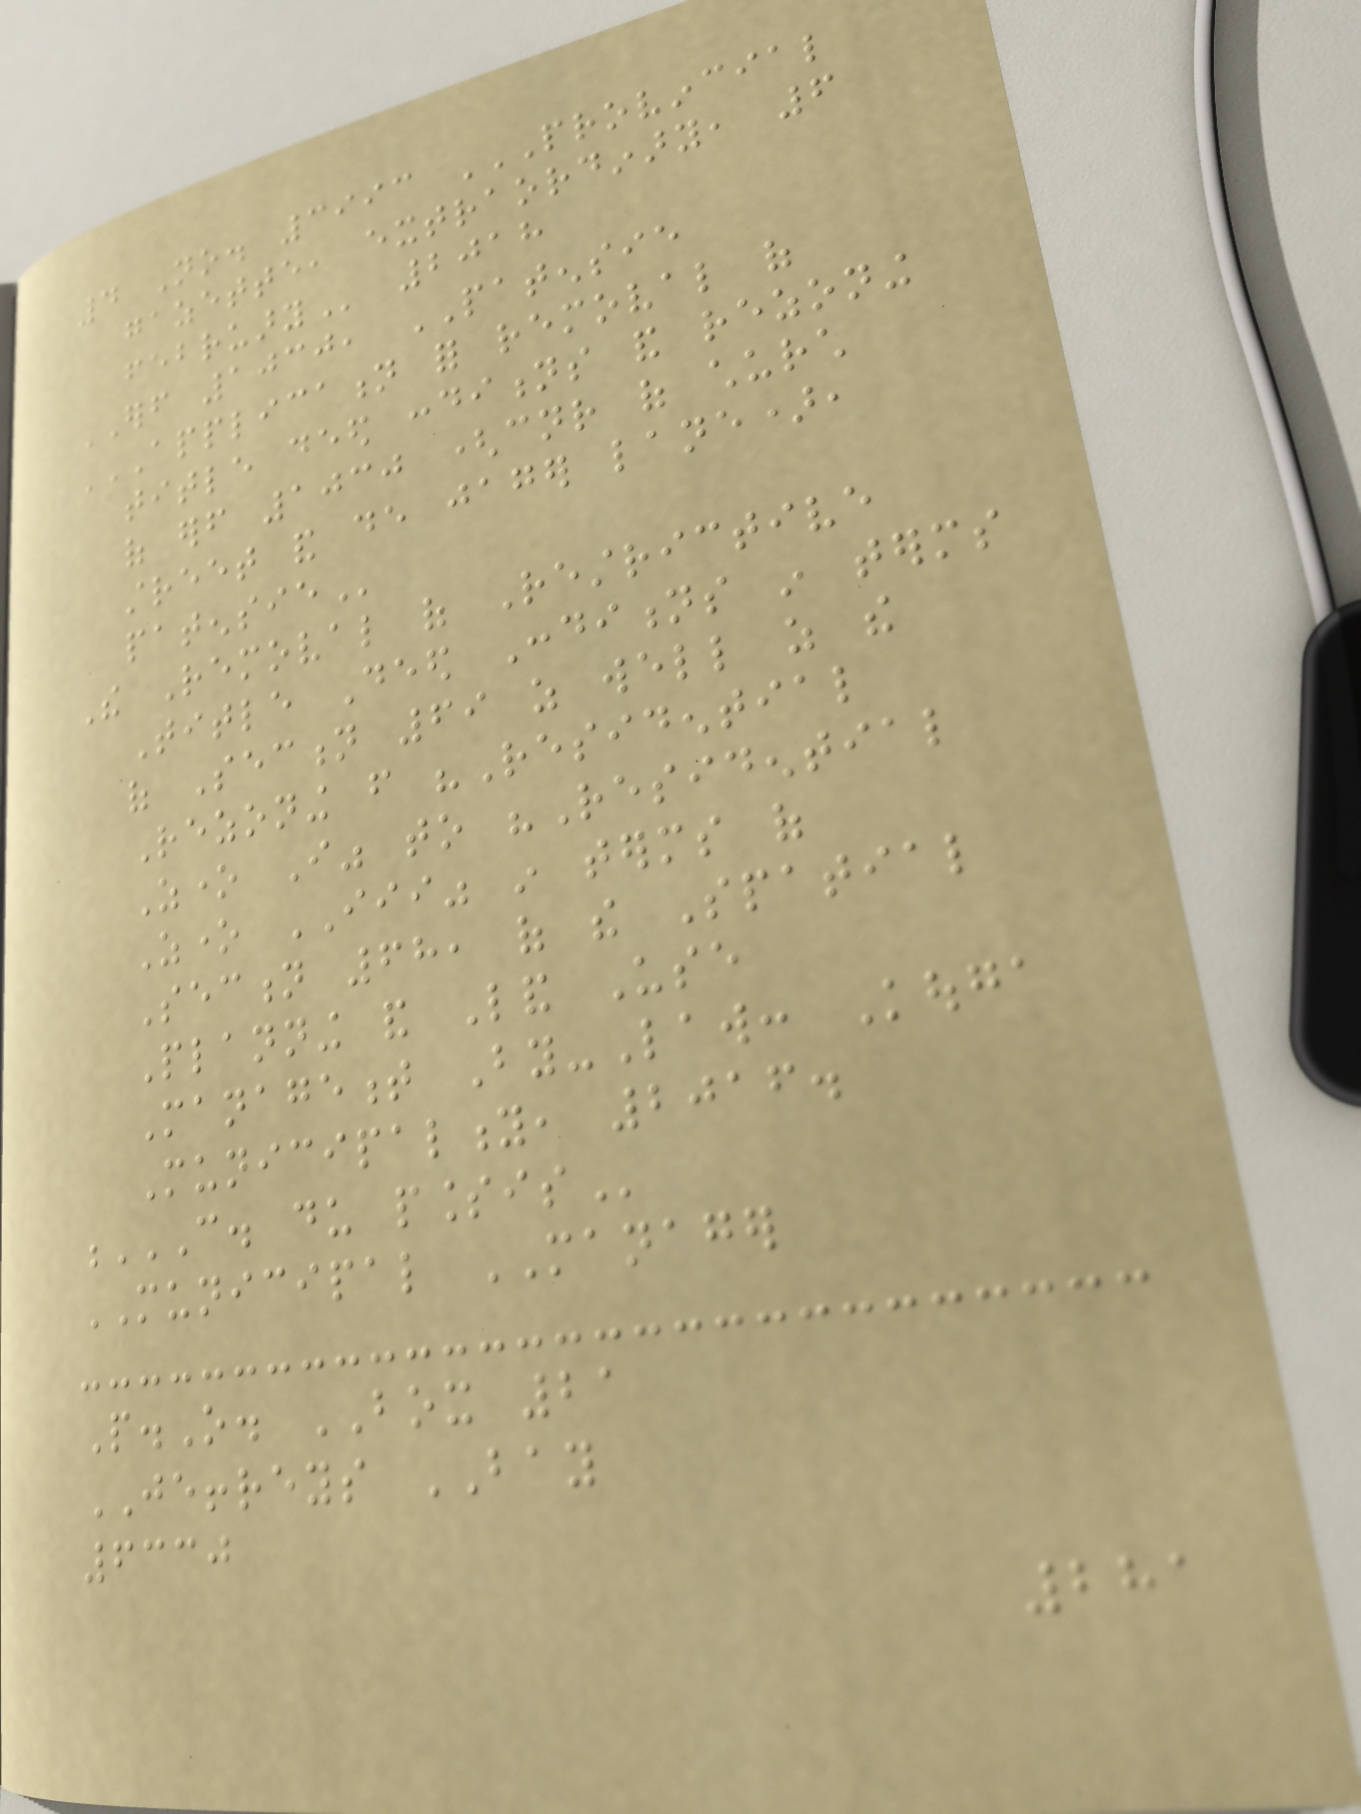4 No. 3993 PROVINCIAL
GAZETTE, EXTRAORDINARY, 6
FEBRUARY 2018
ERF 1030, PATENSIE
APPLICATION FOR REMOVAL OF
TITLE DEED CONDITIONS AND REZONING
OF ERF 1030 (CNR OF CHURCH
STREET AND DE JAGER LANE),
PATENSIE
The Removal of Restrictive
Title Deed Conditions in terms
of Section 69 as well as the
Rezoning from "Residential
Zone I" to "Residential
Zone III" in terms of
Section 68, of the Spatial
Planning and Land Use
Management By-Law: Kouga
Municipality, 2016.
C. DU PLESSIS
MUNICIPAL MANAGER
P.O. BOX 21
JEFFREYS BAY
6330
281
